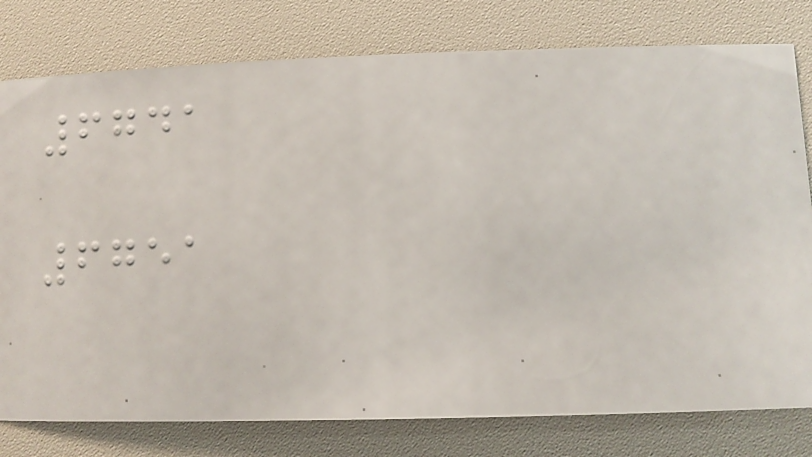6741
6751
